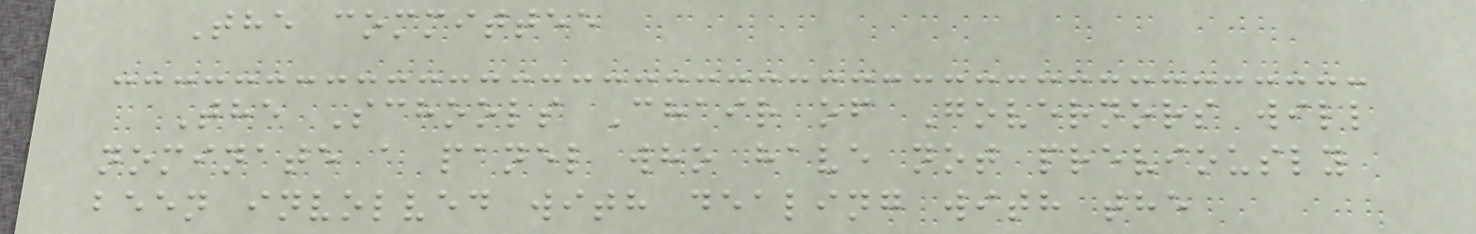The committee
The Schools Chair of Governors will
nominate a panel who have not previously
been involved with dealing with the
